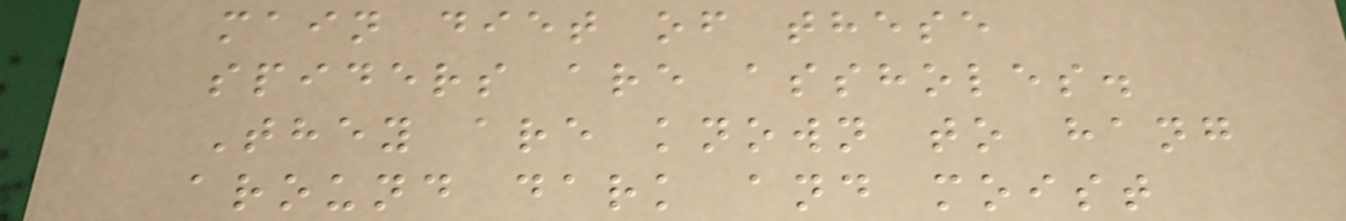main diet of these
spiders are assholes.
They are known to hang
around dark and moist
